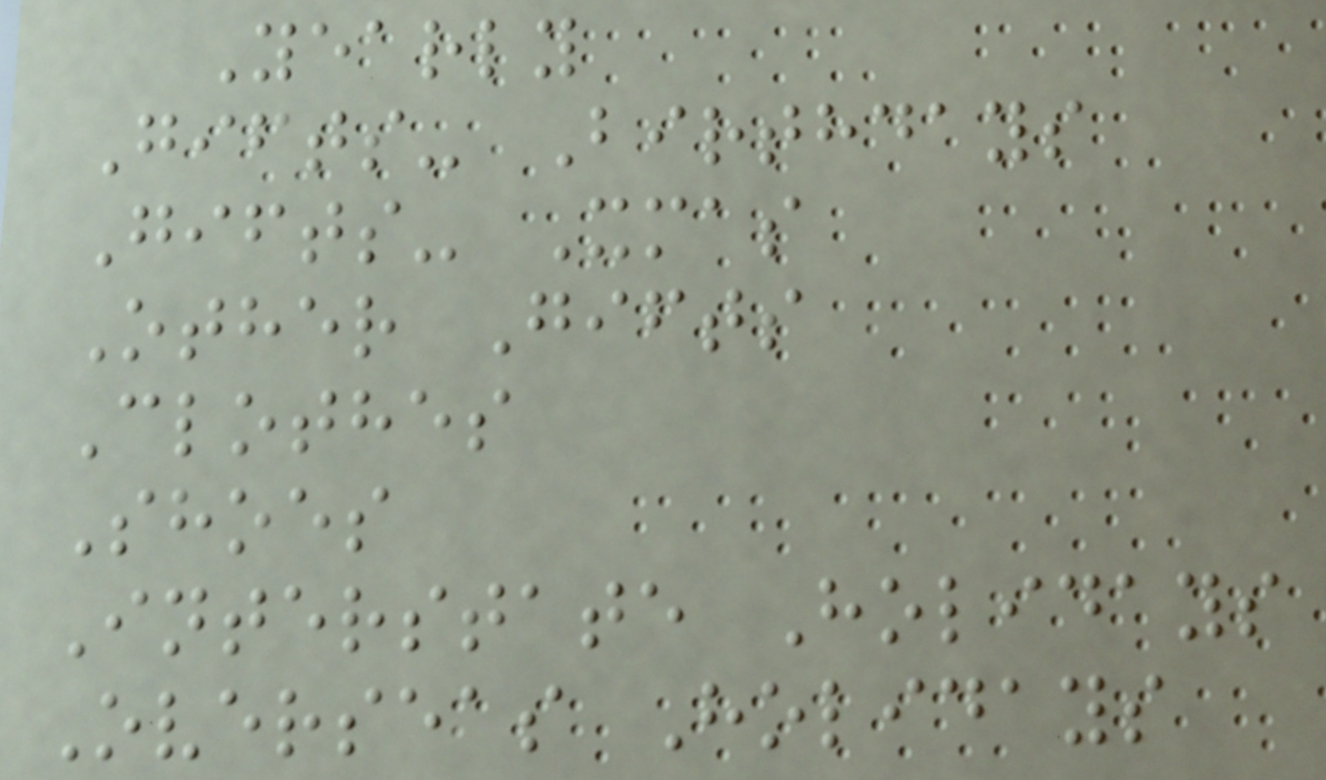Yearly
Gifts- Birthdays
Gifts- Xmas
Other Gifts
Clothes
Shoes
Interstate Holidays
Overseas Holidays
